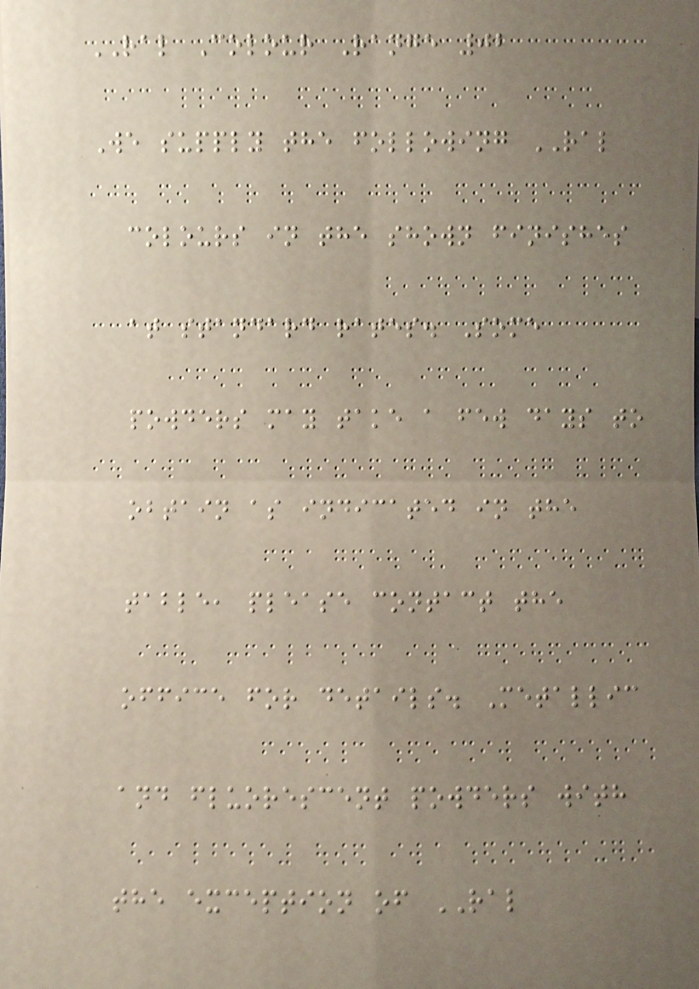RAL Colour Range 02
We supply the following RAL
colours in the shown finishes
at standard rates. Some
powders may take a few days to
obtain as indicated in the
table, please contact the
office for details. Metallic
and fluorescent powders with
the exception of RAL
